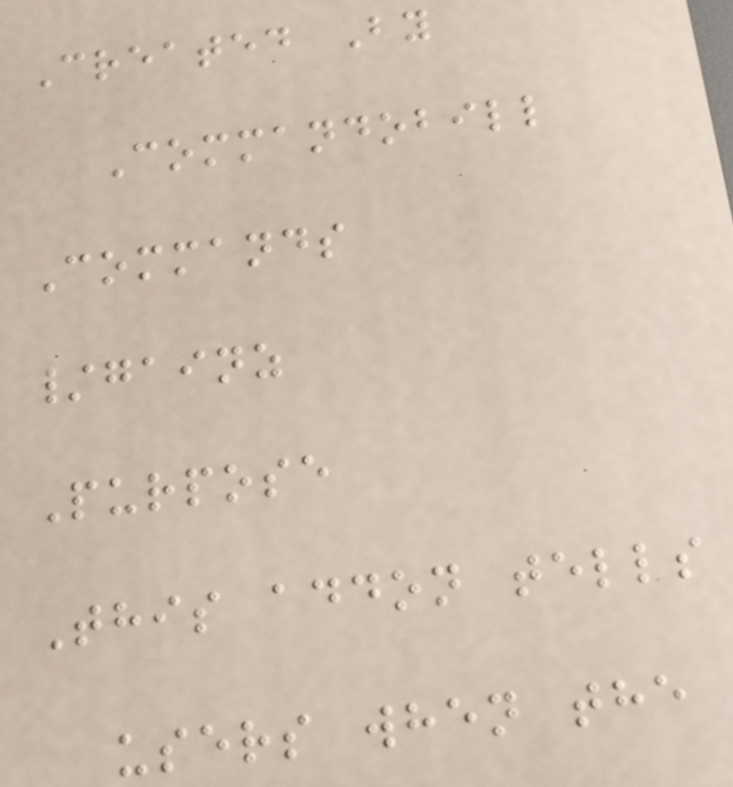Created By
Commandobill
Commands
/gainz
Purpose
This addon tells
users when the
